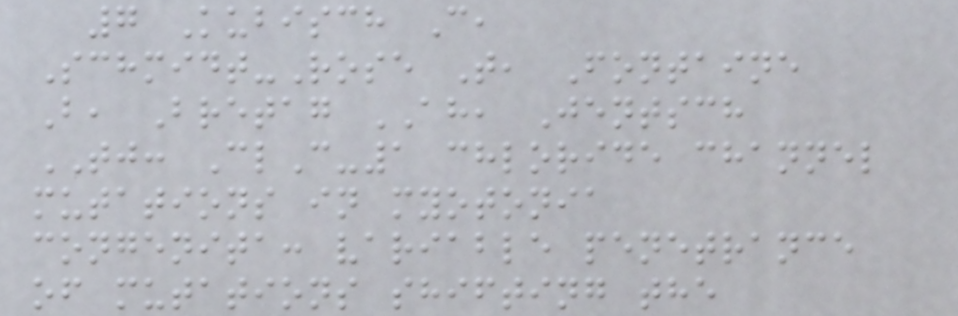7 Kubisch C,
Schmidt-Rose T, Fontaine
B, Bretag AH, Jentsch
TJ: ClC-1 chloride channel
mutations in myotonia
congenita: variable penetrance
of mutations shifting the
